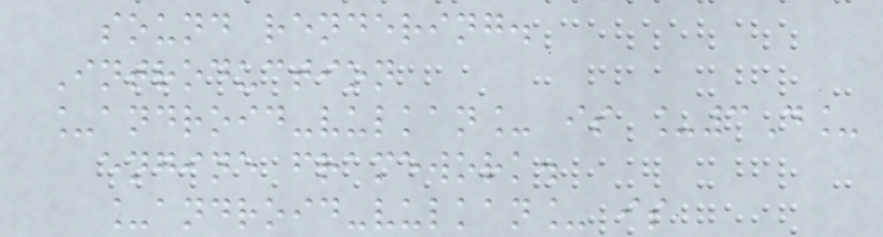sound rendering.
Introduction
_android-vulkan_ is _3D_
engine framework.
_android-vulkan_ is
